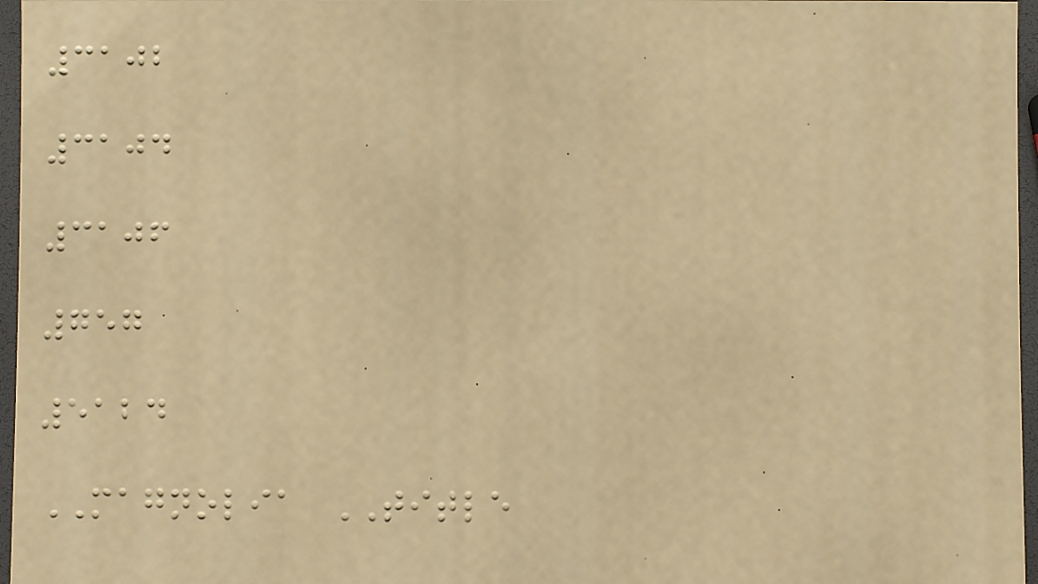3102
3104
3106
757
5124
MAGNOLIA TITLE
